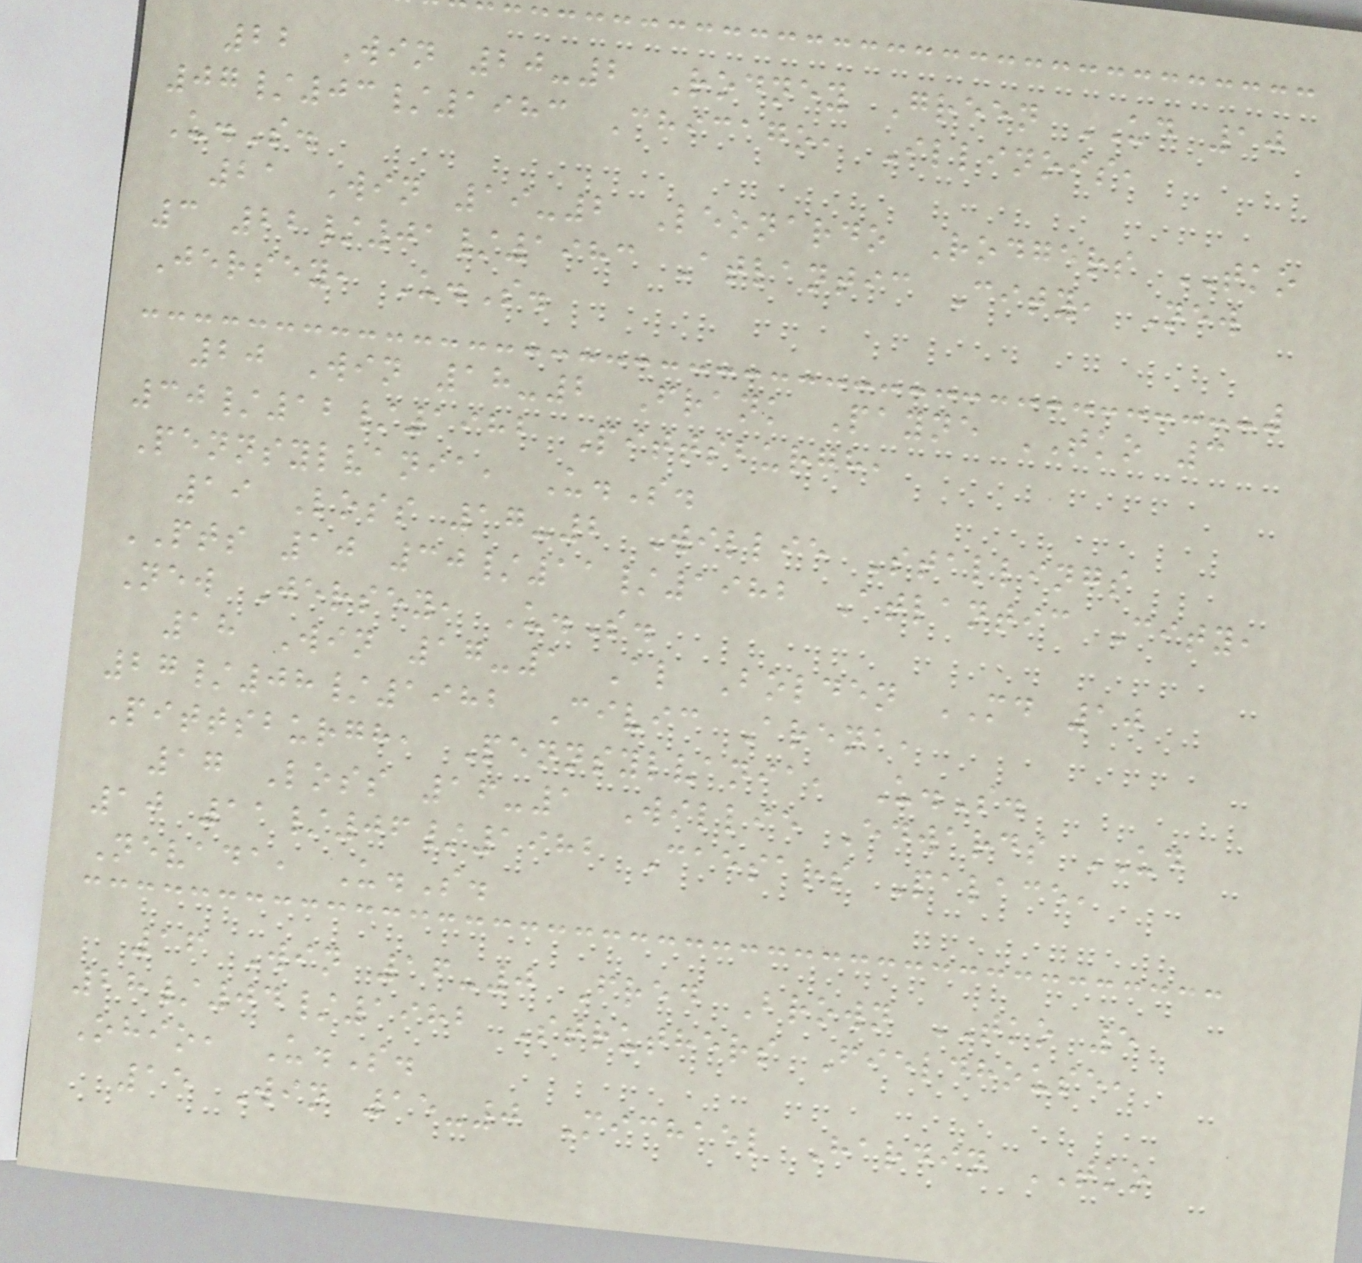22 Win 20-2 Rodney Green UD 10
07/03/1983 Chicago, Illinois,
U.S.
21 Win 19-2 Leonardo Rodgers TKO
3 22/01/1983 Atlantic City, New
Jersey, U.S.
20 Win 18-2 Frank Payne TKO 3
30/12/1982 Pittsburgh,
Pennsylvania, U.S.
19 Loss 17-2 Willie Stallings
PTS 10 30/11/1982 Atlantic City,
New Jersey, U.S.
18 Win 17-1 Al Bolden MD 10
27/08/1982 Civic Arena,
Pittsburgh, Pennsylvania, U.S.
17 Loss 16-1 Willie Edwards UD
10 11/06/1982 Caesars Palace,
Nevada, U.S.
16 Win 16-0 Fred Brown TKO 5
28/04/1982 Struthers Fieldhouse,
Ohio, U.S.
15 Win 15-0 Michael Hardin TKO
